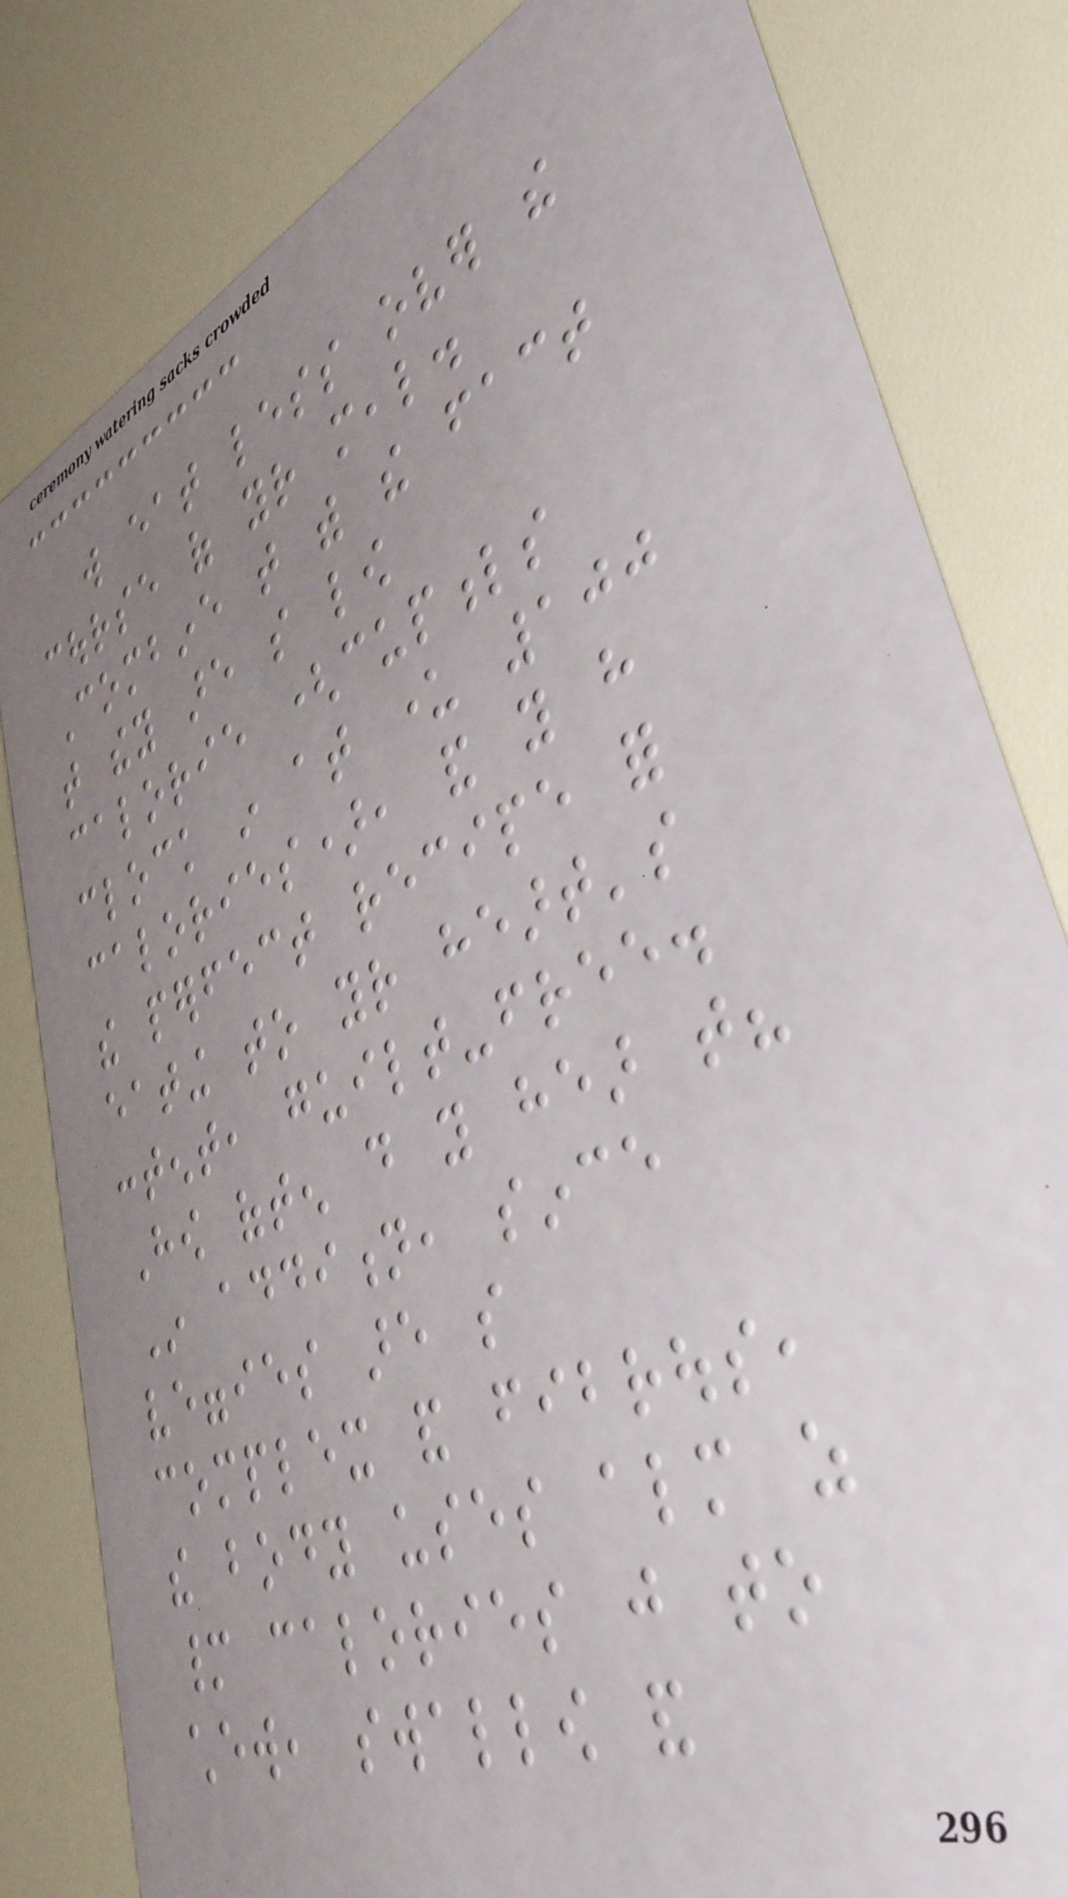will eat less over the
course of your meal.
Combine that with the fact
that they are so low
calorie (cupfuls
clock in at under 100
calories), and you have
the perfect recipe for
eating to your heart's
content, guilt-free.
How often do you hear that?
In addition, since
veggies are so
complex and fibrous,
the body uses almost as
many calories just to
chew, swallow and
